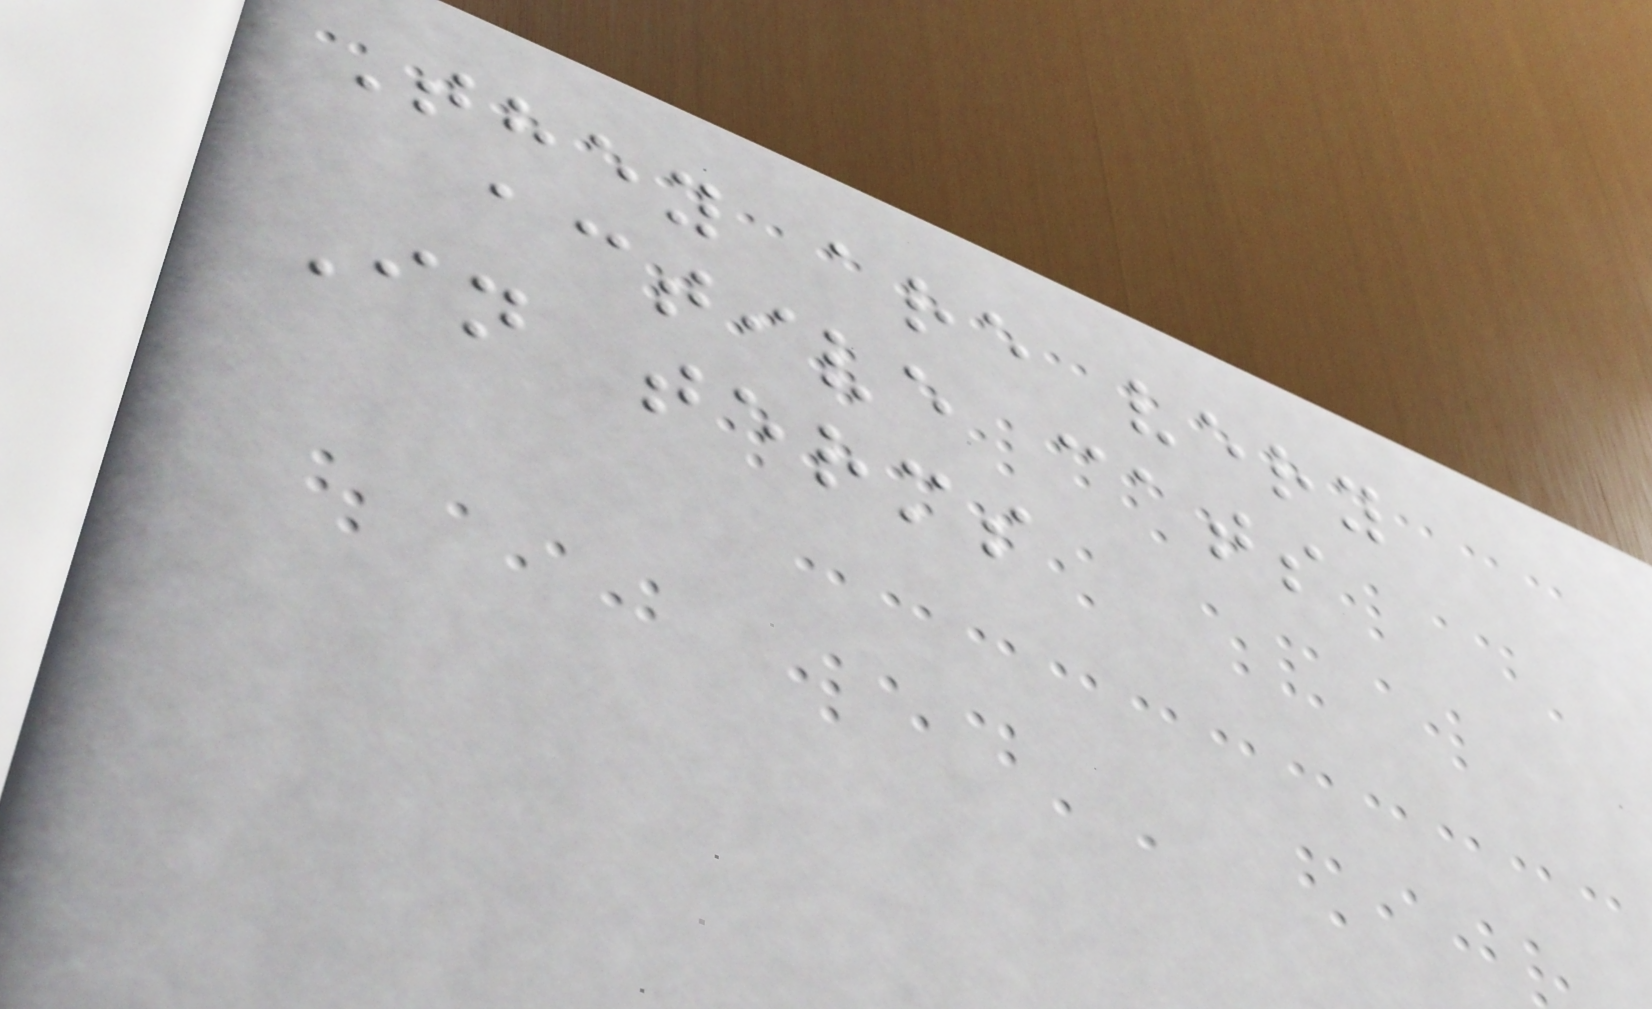They are very
active cats
In terms
